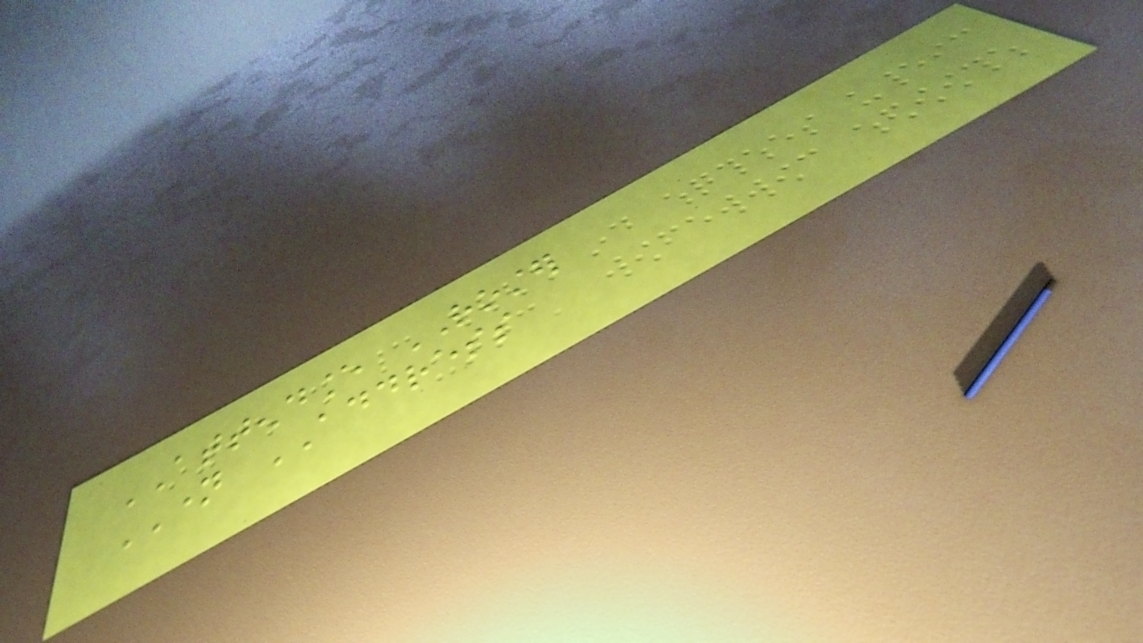ATTENDANCE ROSTER
NAME ADDRESS
